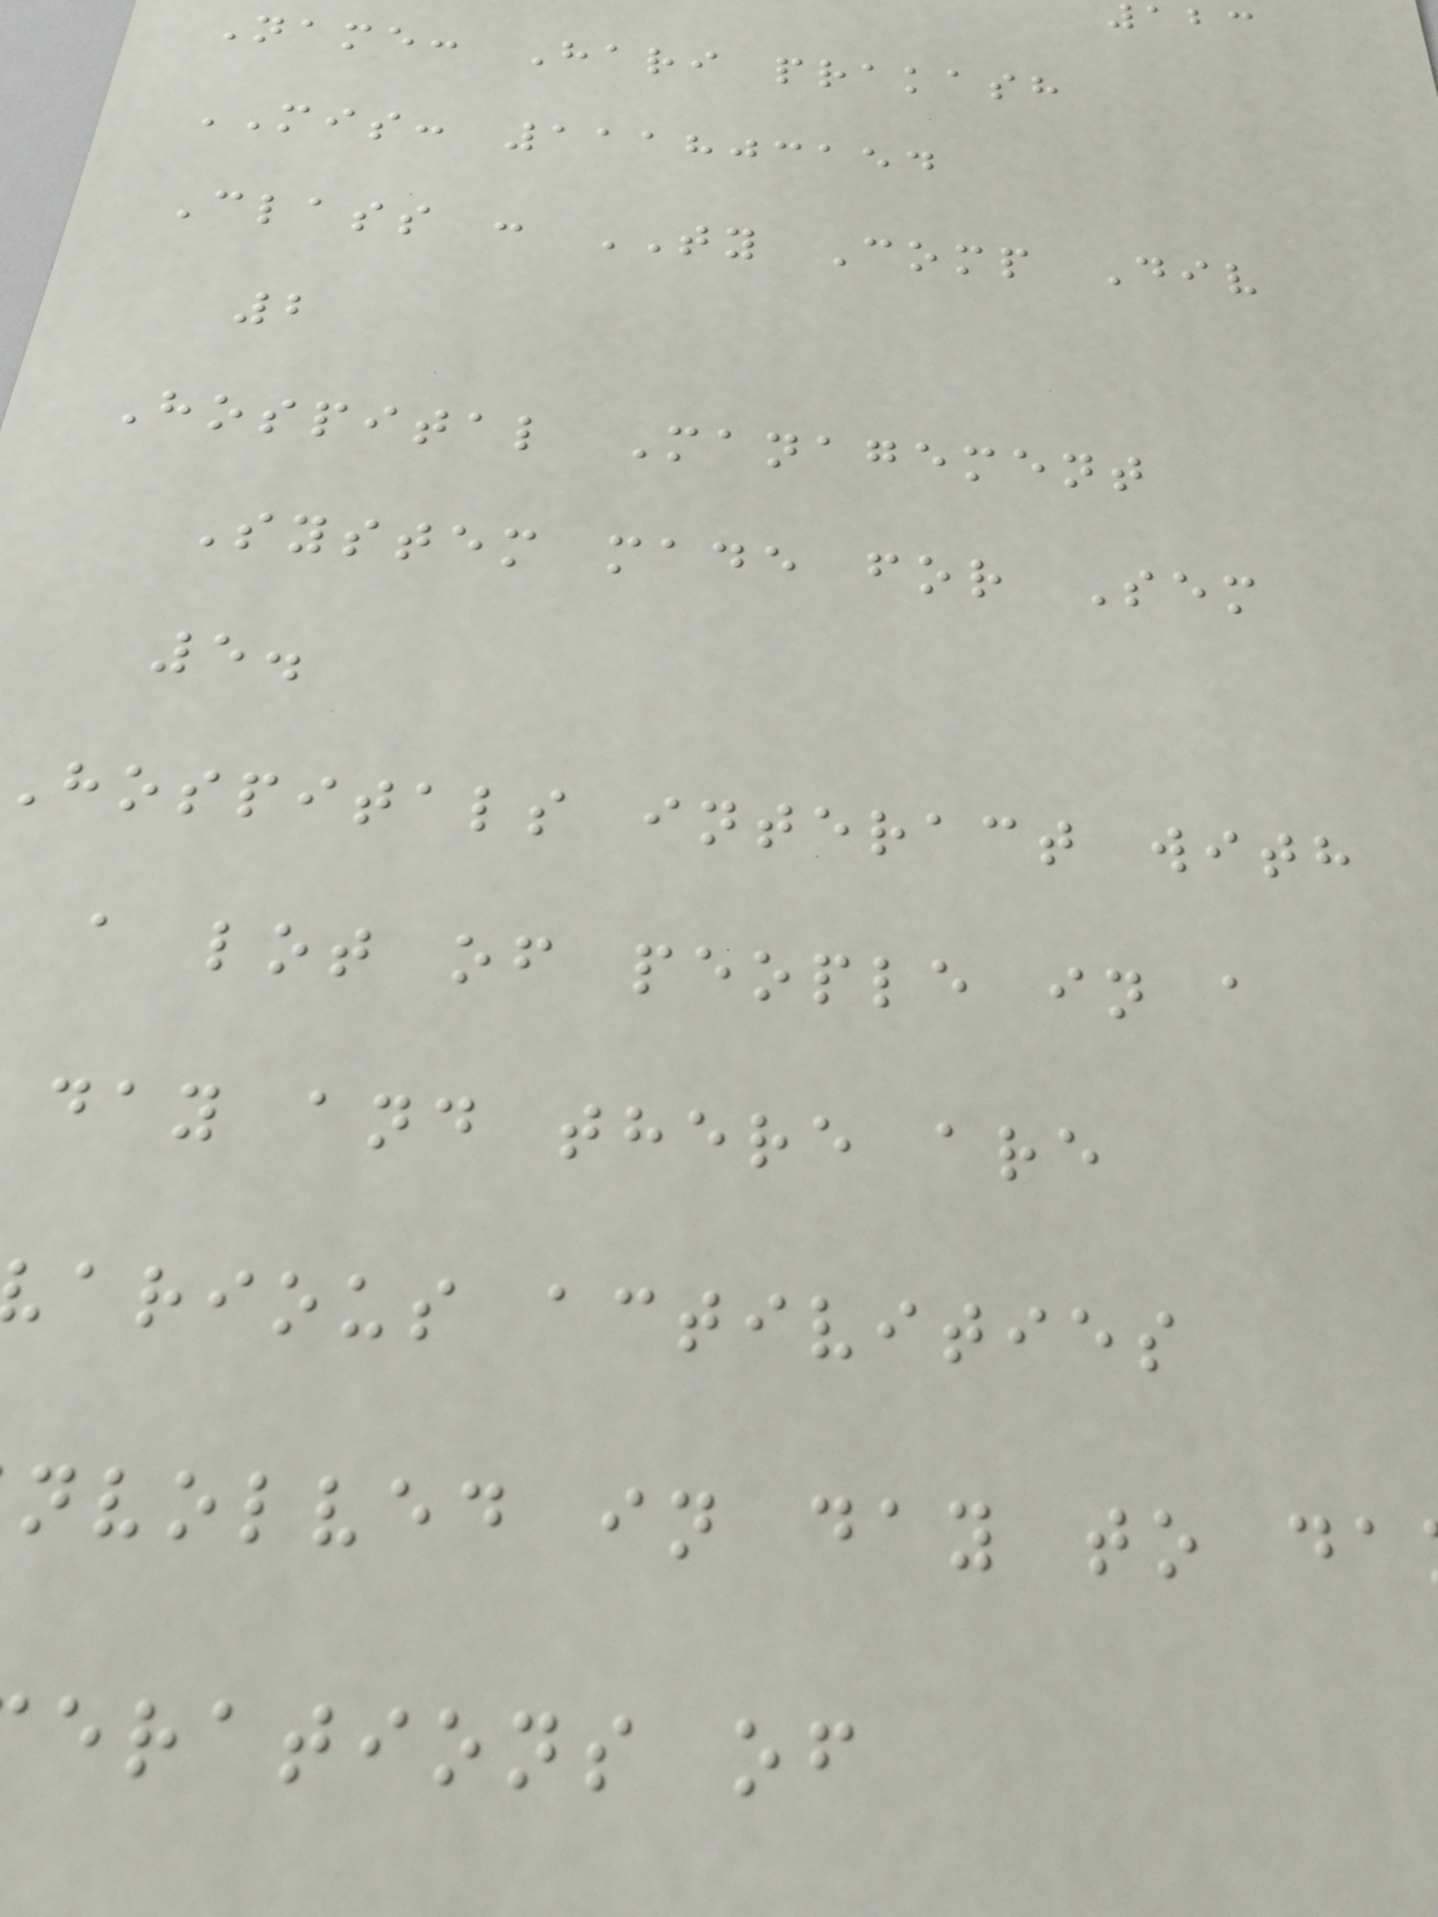Name: Hari prakash
MIS: 111803154
Class : TY Comp Div
2
Hospital Management
System made for Sem
5.
hospitals interact with
a lot of people in a
day and there are
arious activities
nvolved in day to da
erations of
